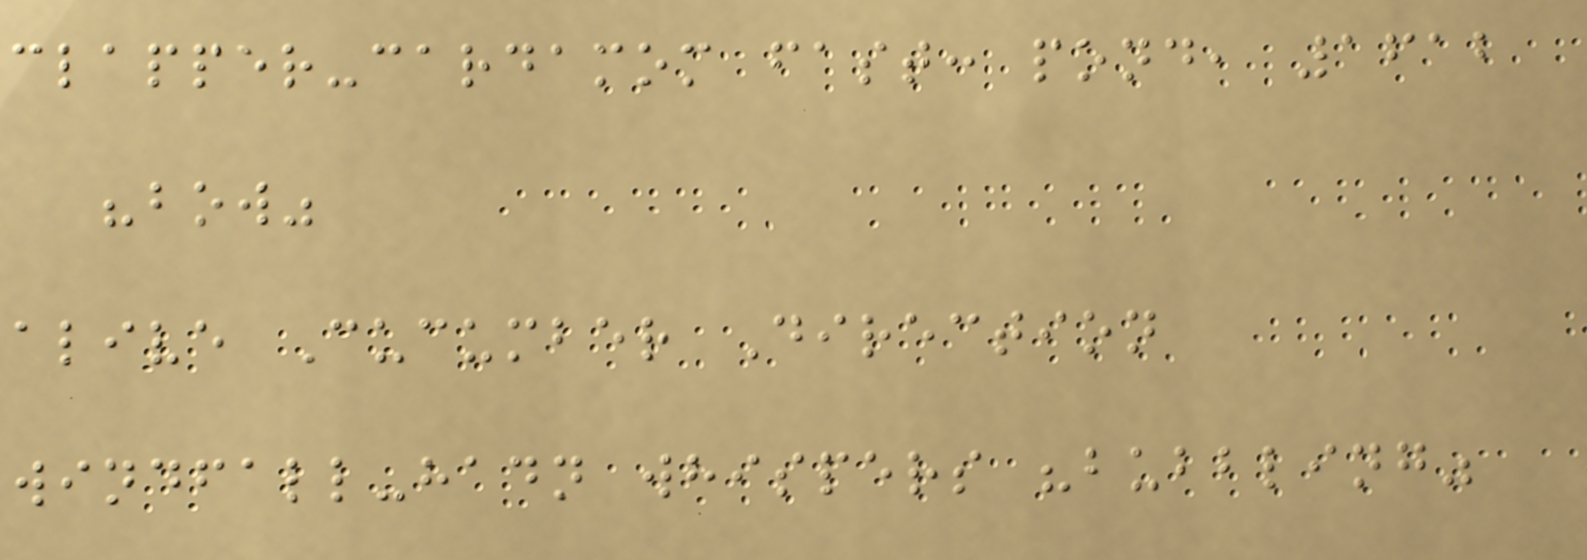clapper-cardamom fast: pond, 1612
"bow"
alive Cucumber Direction
windfall-hadn whispers "bubbling"
